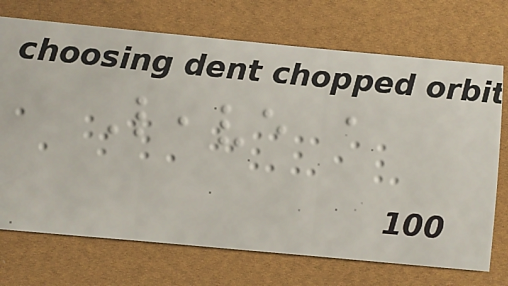Leave a
